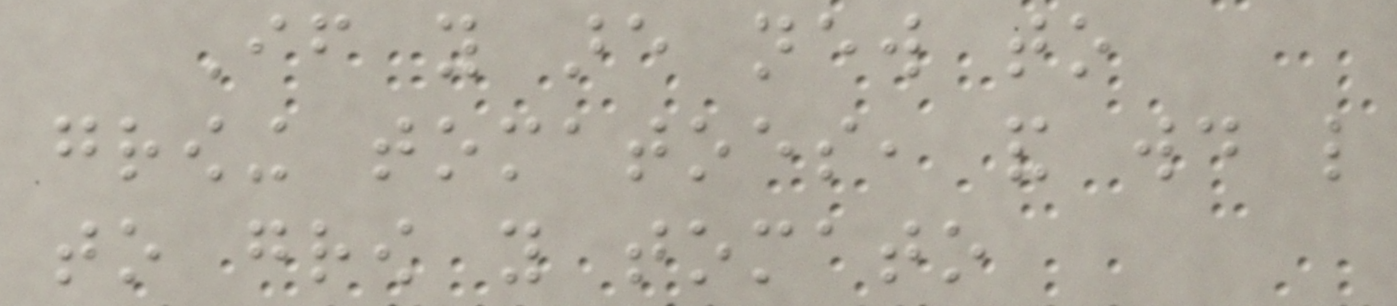If you are new to
growing tomatoes, and would like
to grow you tomato
